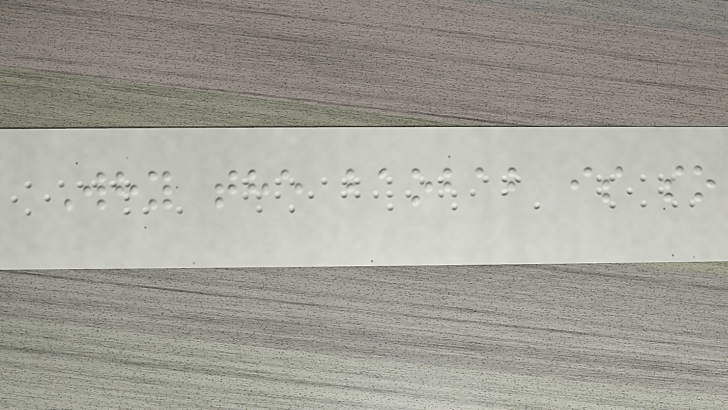Why the baobab is so
